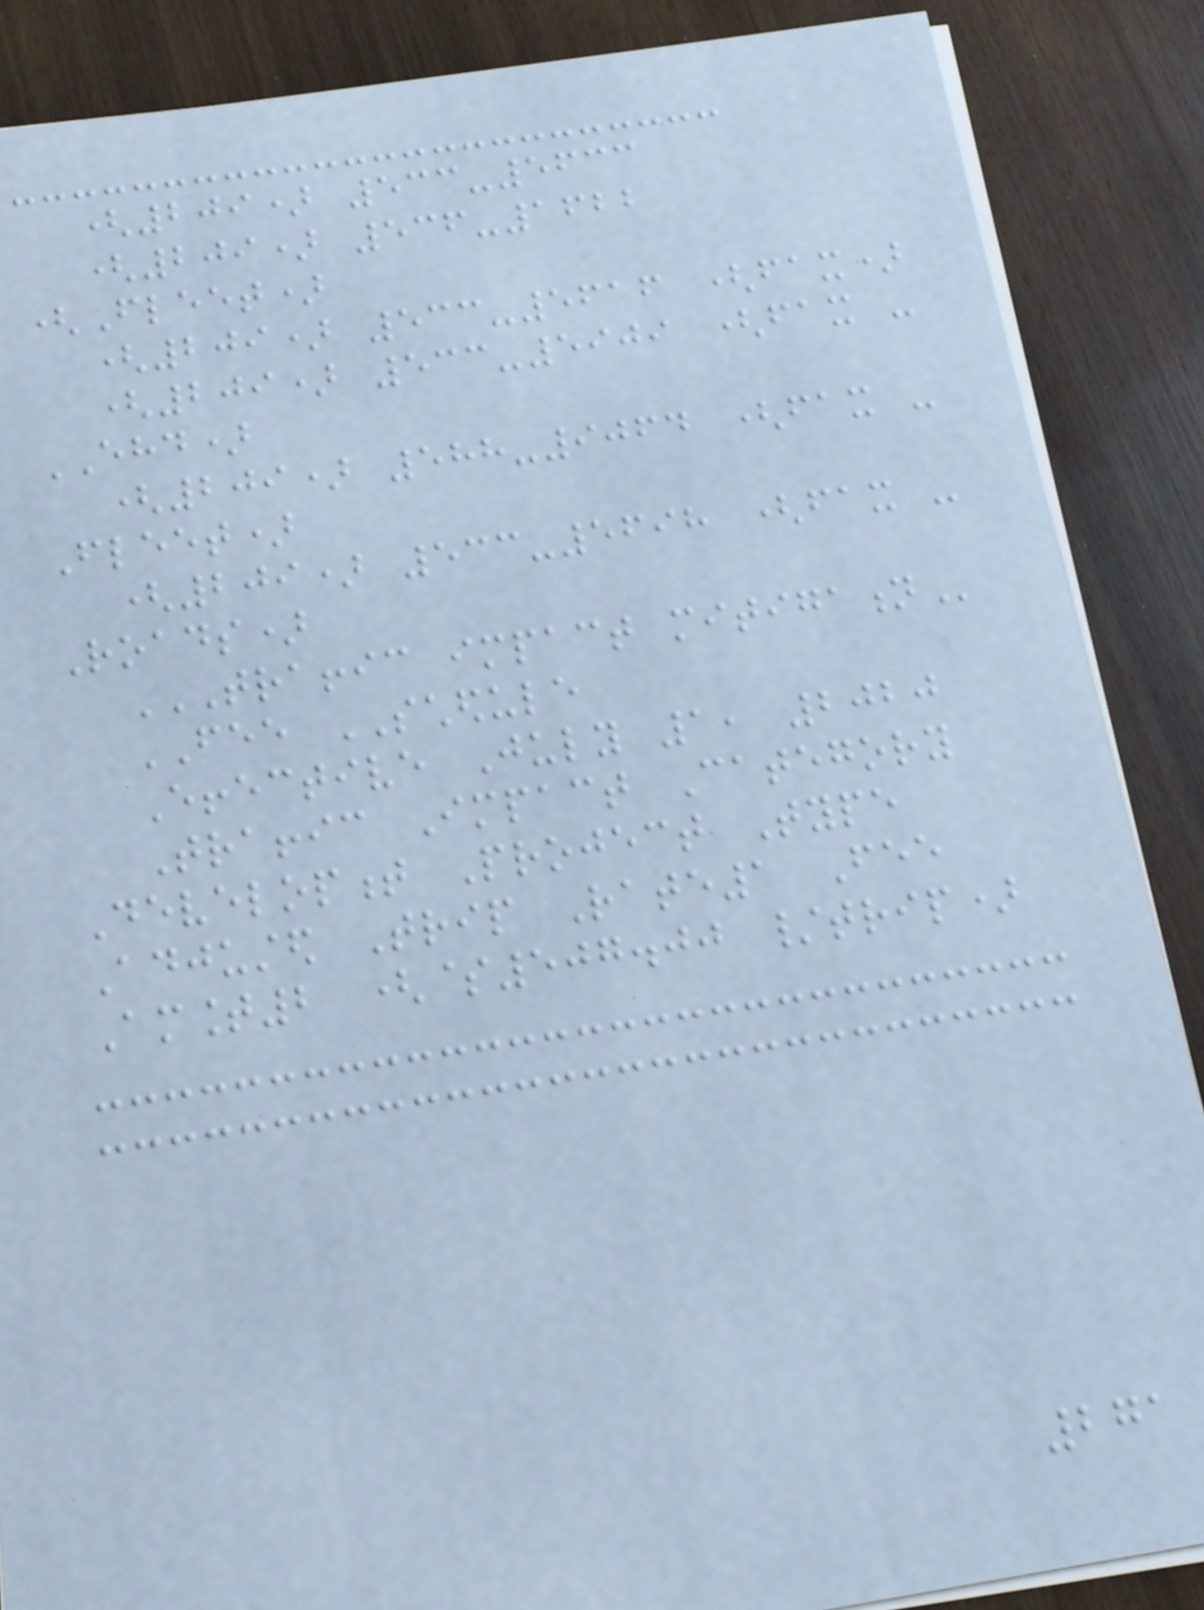(209) 533-5633
(209) 536-1622
(Fleet)
(209) 533-5616 (fax)
(209) 533-5909 (fax -
EHD)
(209) 588-9064 (fax -
Fleet)
(209) 533-5698 (fax -
Roads)
TRAFFIC IMPACT MITIGATION
FEE SCHEDULE
Effective July 1, 2020
Traffic Impact Category
Development Project Type
Adjusted Trip Rate1 Fee
Amount2 ($507.00 /trip)
271
